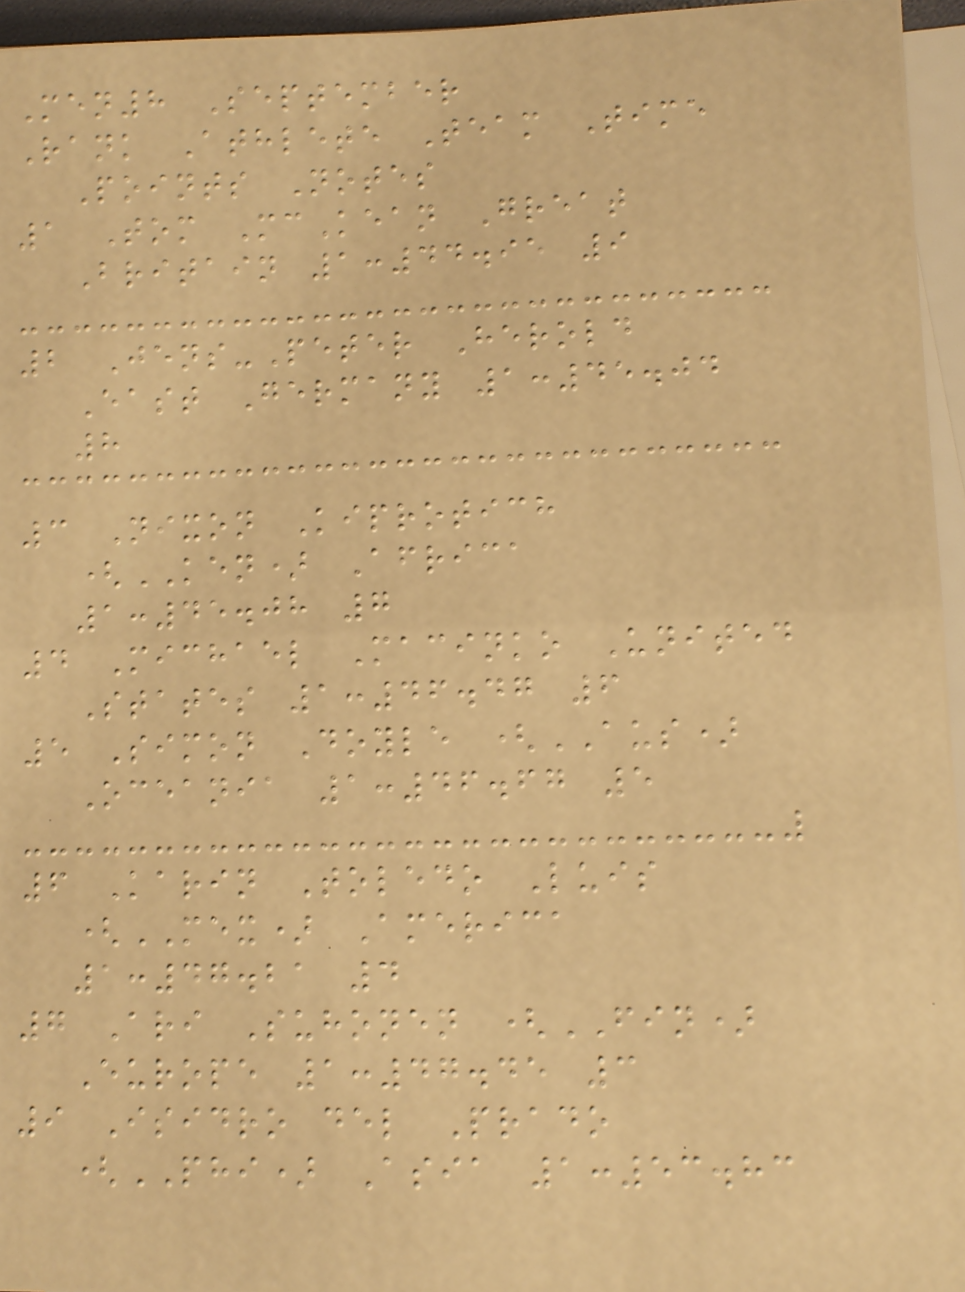Men8 September
Rank Athlete Team Time
Points Notes
1 Tom McKean Great
Britain 1:44.95 9
2 Jens-Peter Herold
East Germany 1:45.04
8
3 Nixon Kiprotich
(KEN) Africa
1:45.08 7
4 Michael Macinko United
States 1:46.47 6
5 Simon Doyle (AUS)
Oceania 1:46.67 5
6 Karin Toledo Luis
(MEX) America
1:47.21 4
7 Ari Suhonen (FIN)
Europe 1:47.45 3
9 Isidro del Prado
(PHI) Asia 1:53.83
